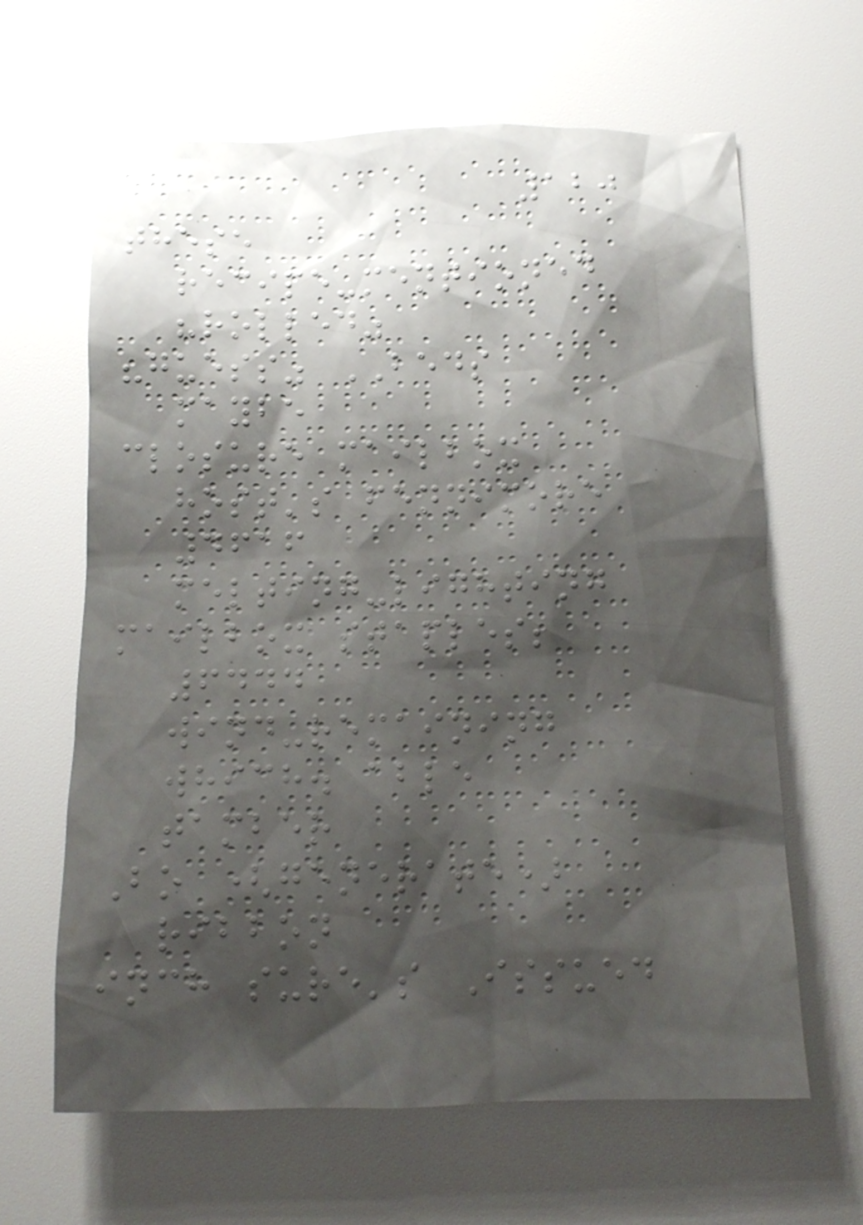120
these
recipe-mentioned
"rolled"
"guess" BEDS
maybe
closure mailbox
host's fennimore
4616
melting-lighting
mailbox staples;
6444
wind-remaining
which. able
tamber
Bo (generate)
ribbon
inch sure's Issued
